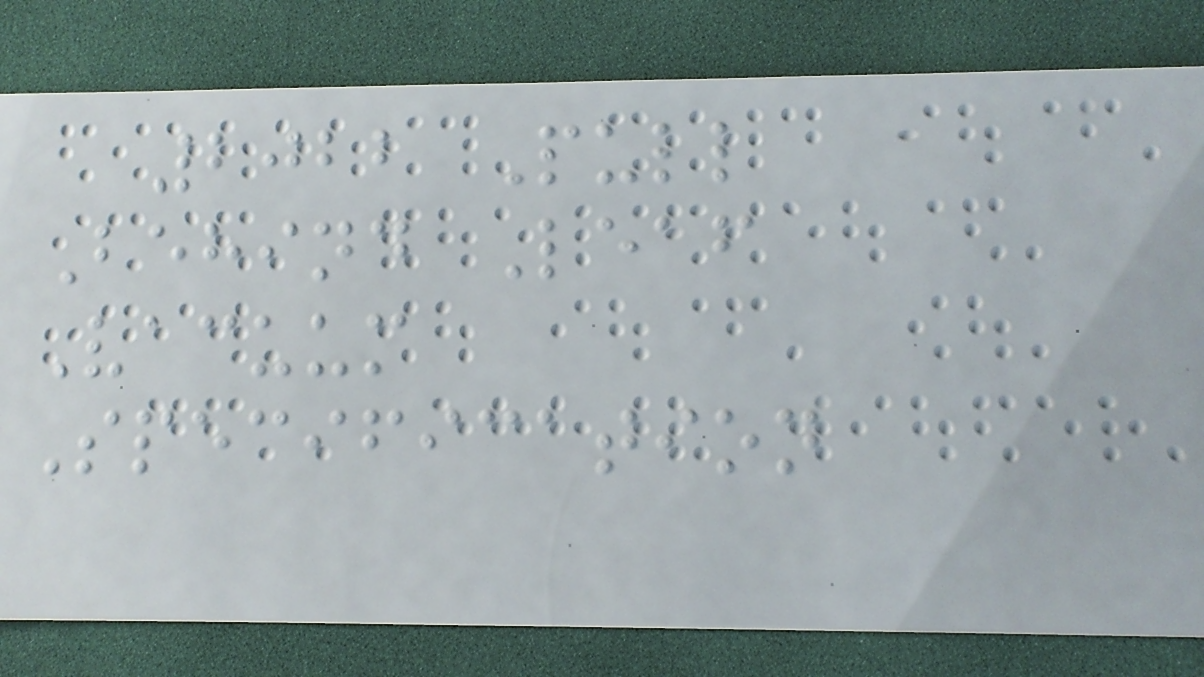2022 Pull
Behind Leaf
Vacuum
Specification
